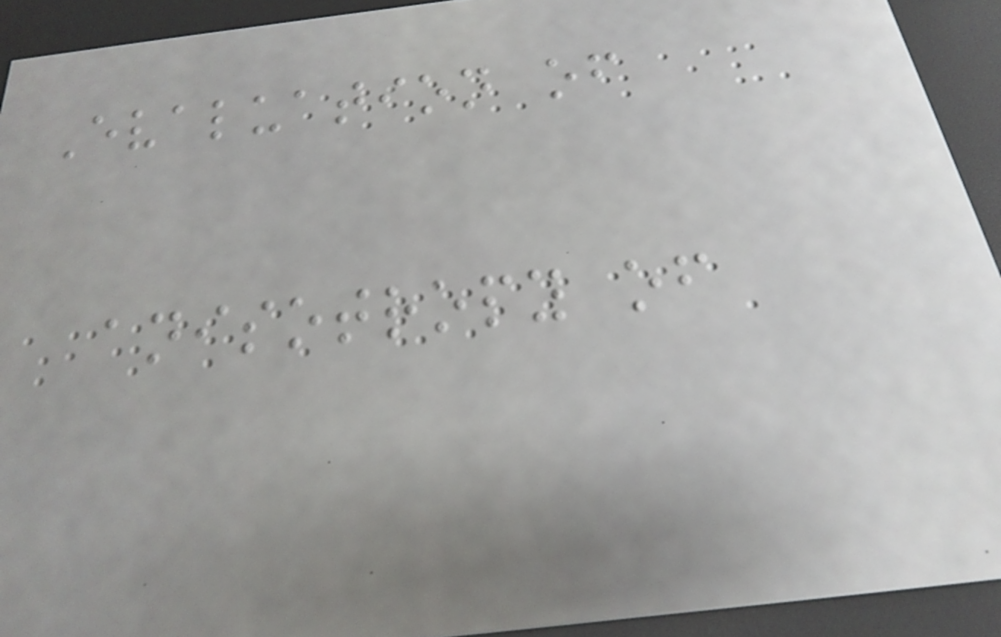Evaluation of
anisotropy of
